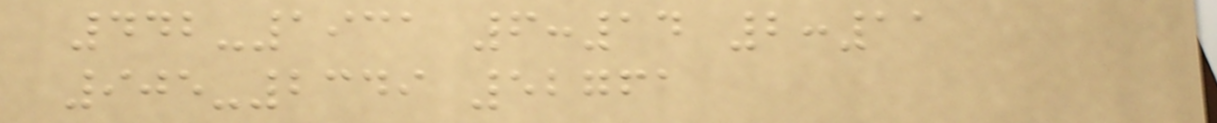442-1931 6:14 2:11
905-2349 52761
